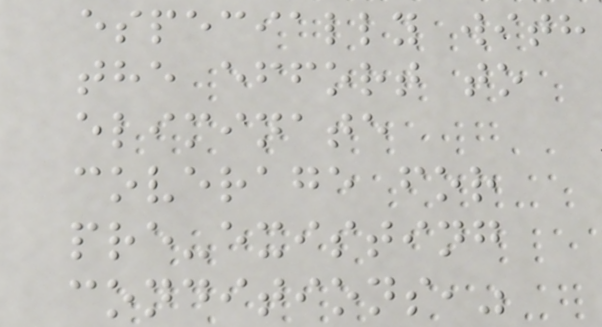especially with
the effort to
eliminate
coverage for
pre-existing
conditions,"
